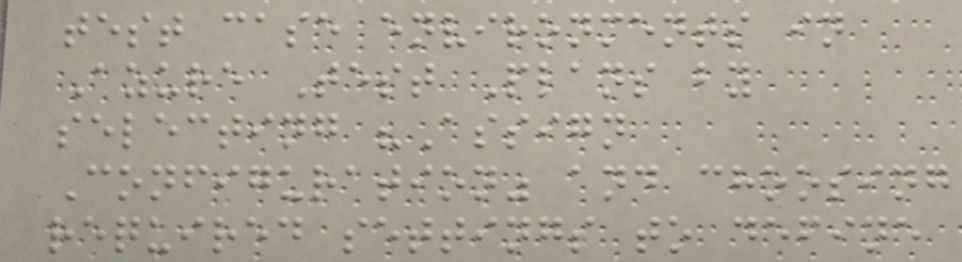test case environments in
Azure Test Plans by
selecting "Assign
Configuration" and choosing
required settings to define
